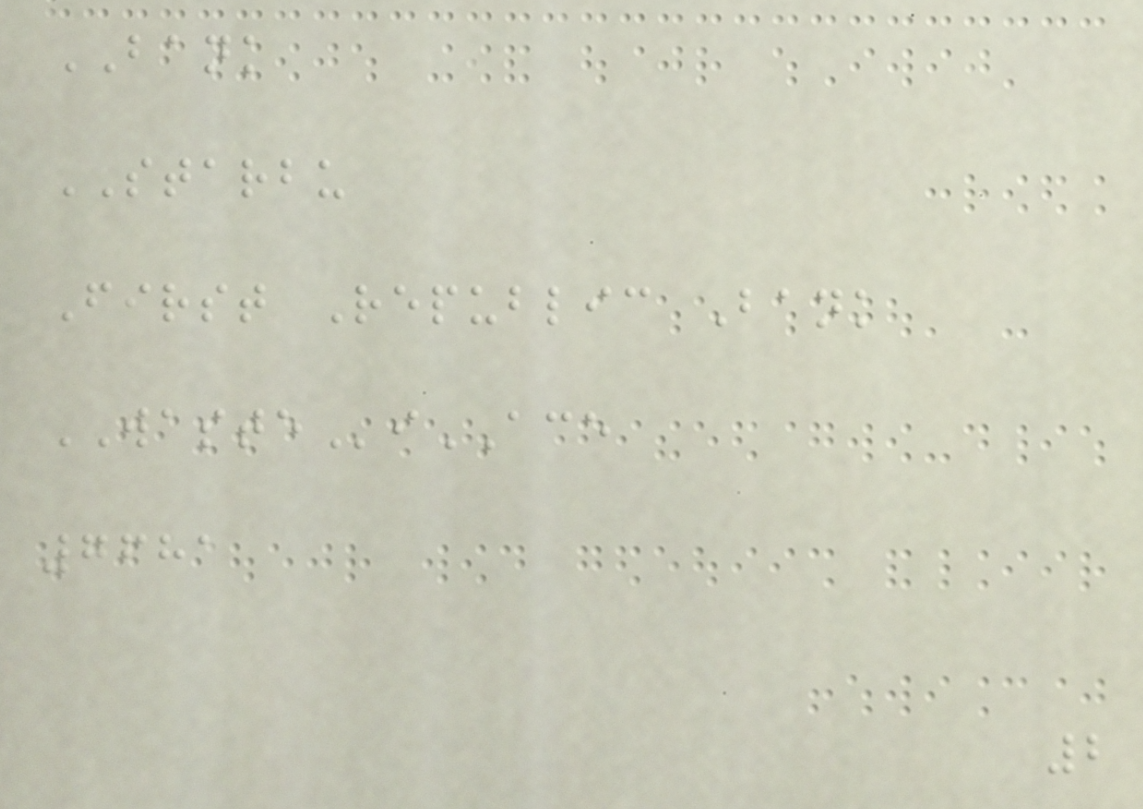BANK
STARBU
First Republic Bank
WASTEiACE
7681
2
